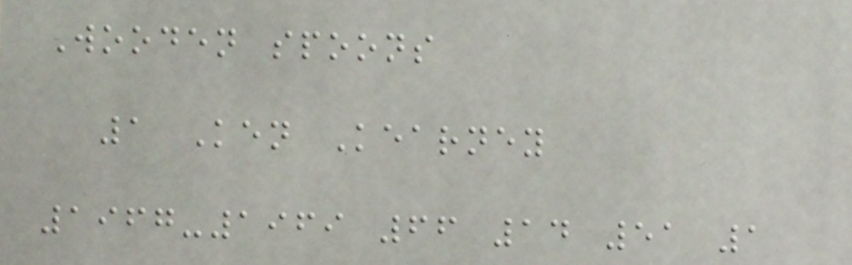Wooden spoons
1 Ken Kearney
1967-1969 66 14 51 1
